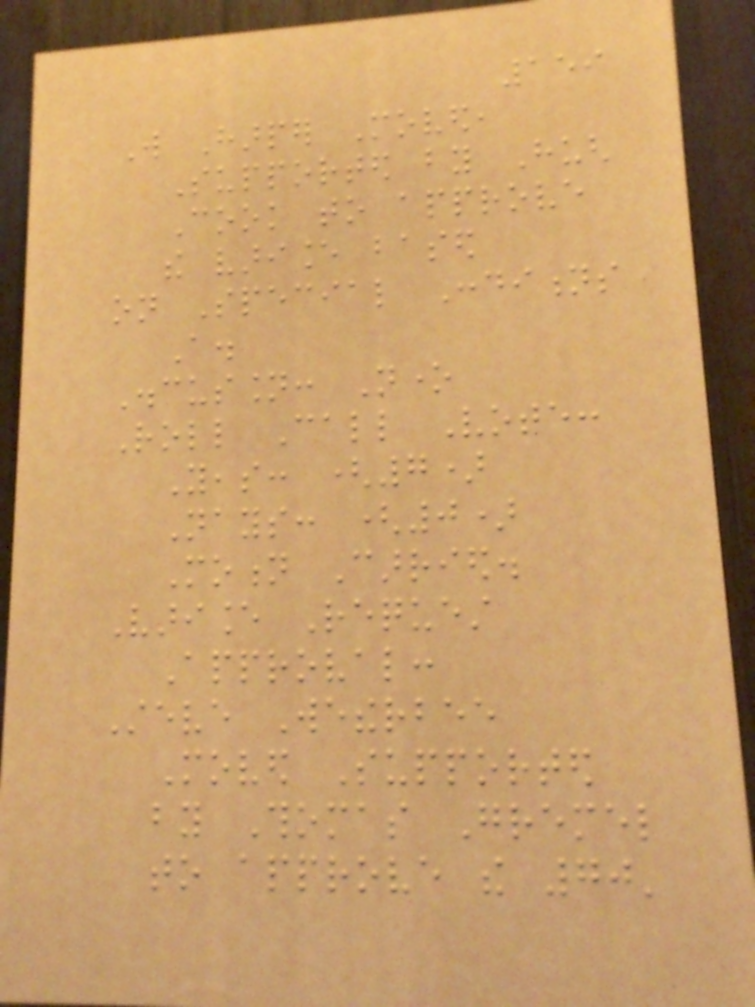159
Will Harper Moved,
Supported by Hugh
Cook to approve
the variance based
on Special Conditions
A.
Discussion: None
Roll Call Vote:
Yeas: (7)
Nays: (0)
Motion Carried.
Variance Request
Approval:
Steve Wetherbee
Moved Supported
by Thomas Gremel
to approve the 70'
